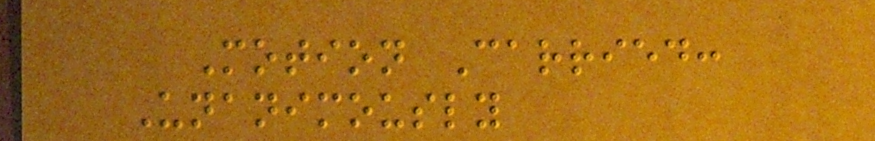Motion Carried:
Unanimously
